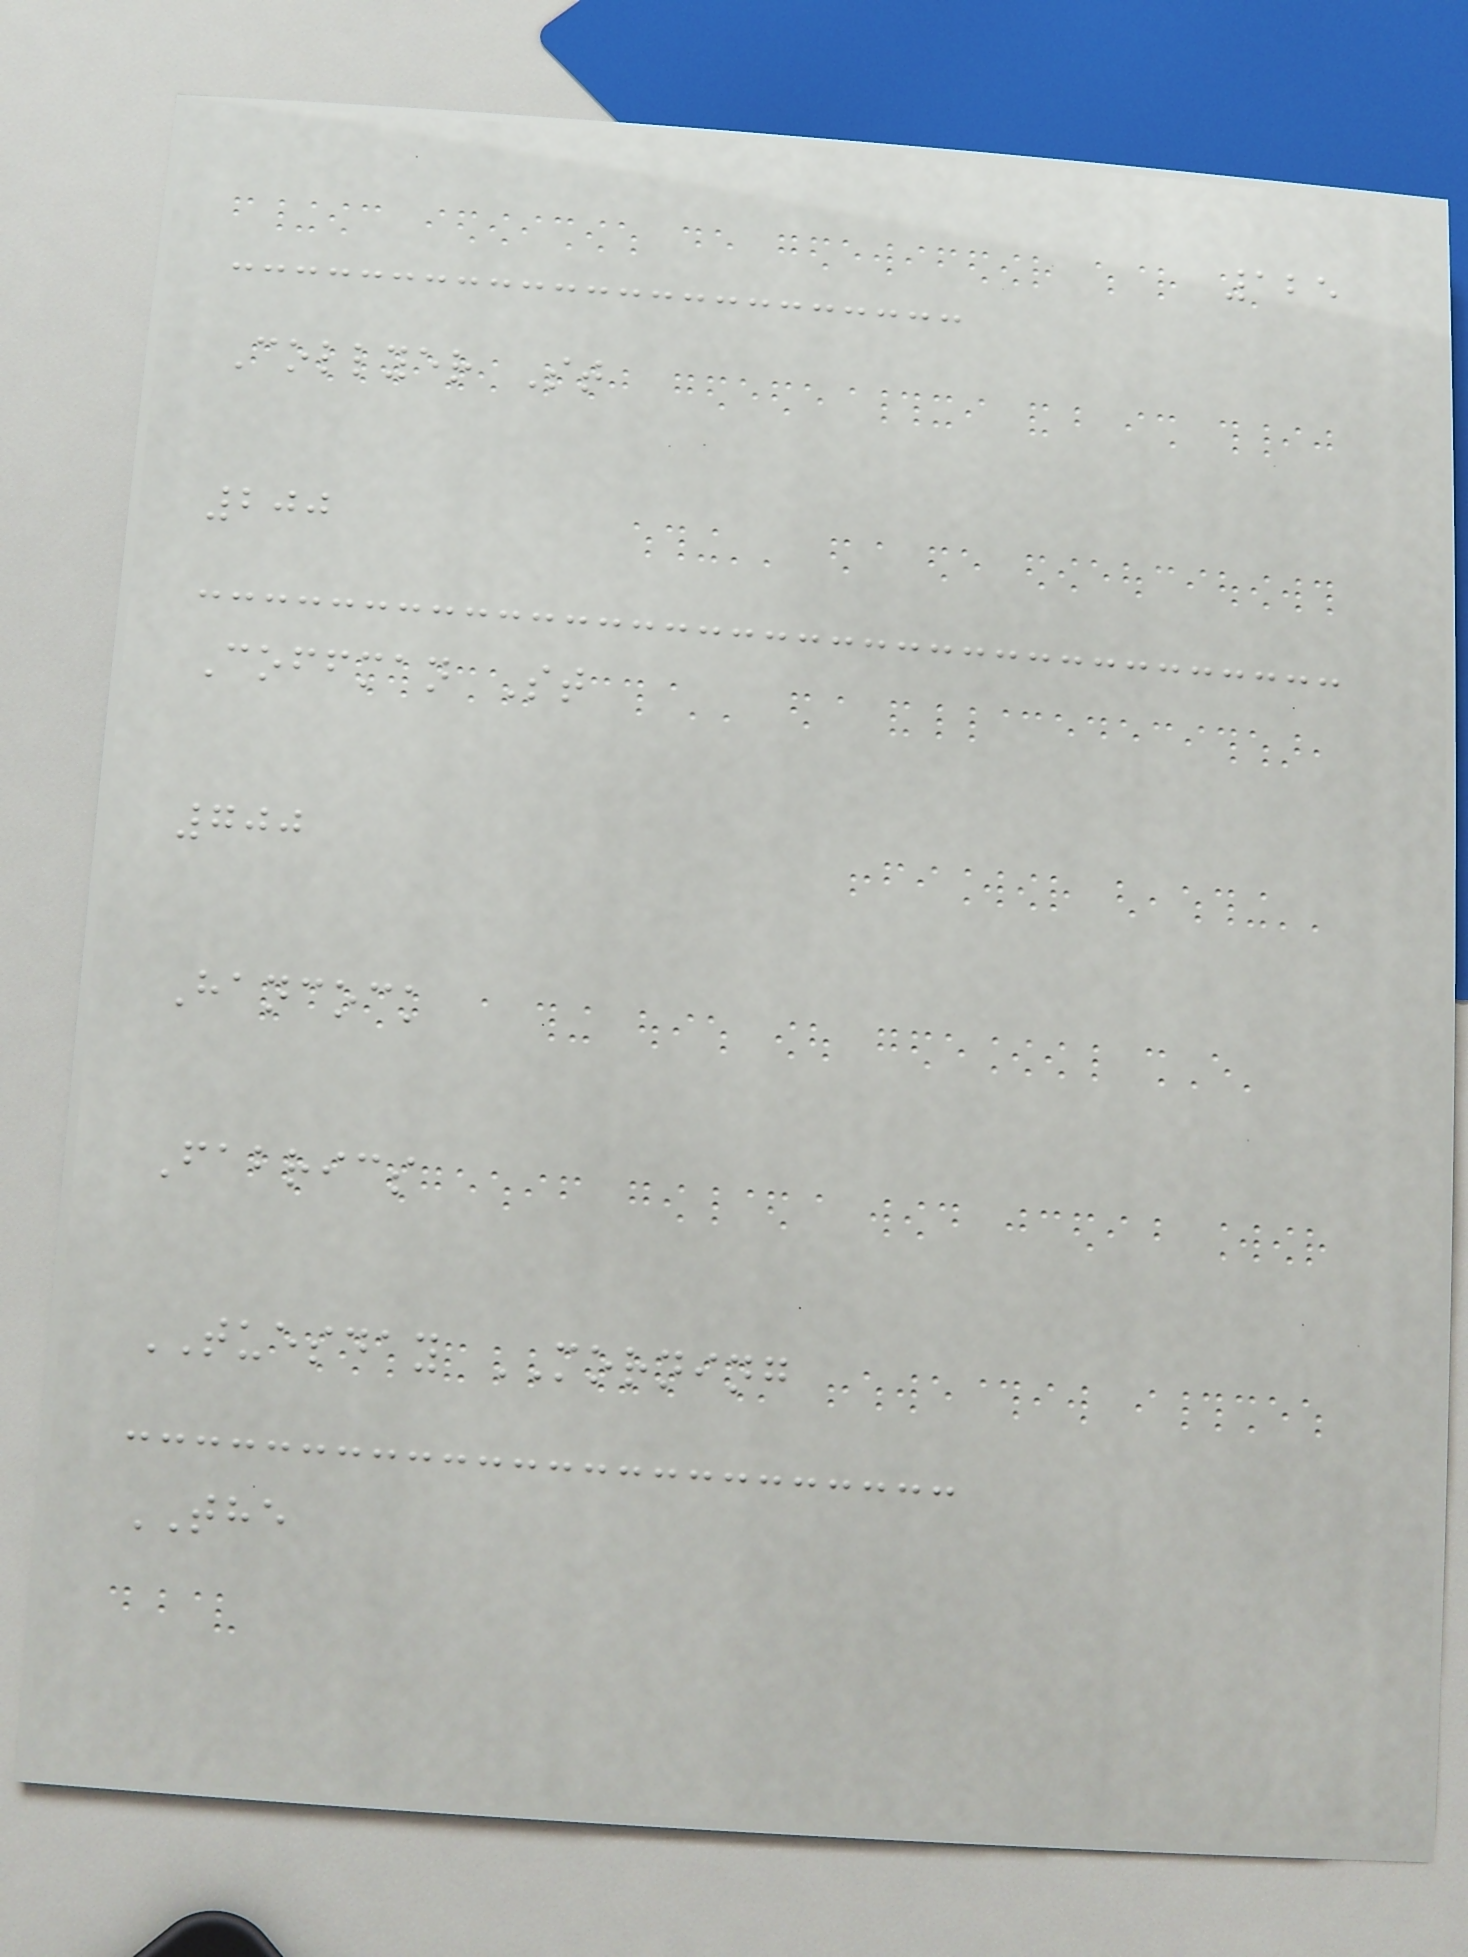125
Collyer St
200
Coffman St
700
Hancock
Fabrics
TUESDAY MORNING
THE
